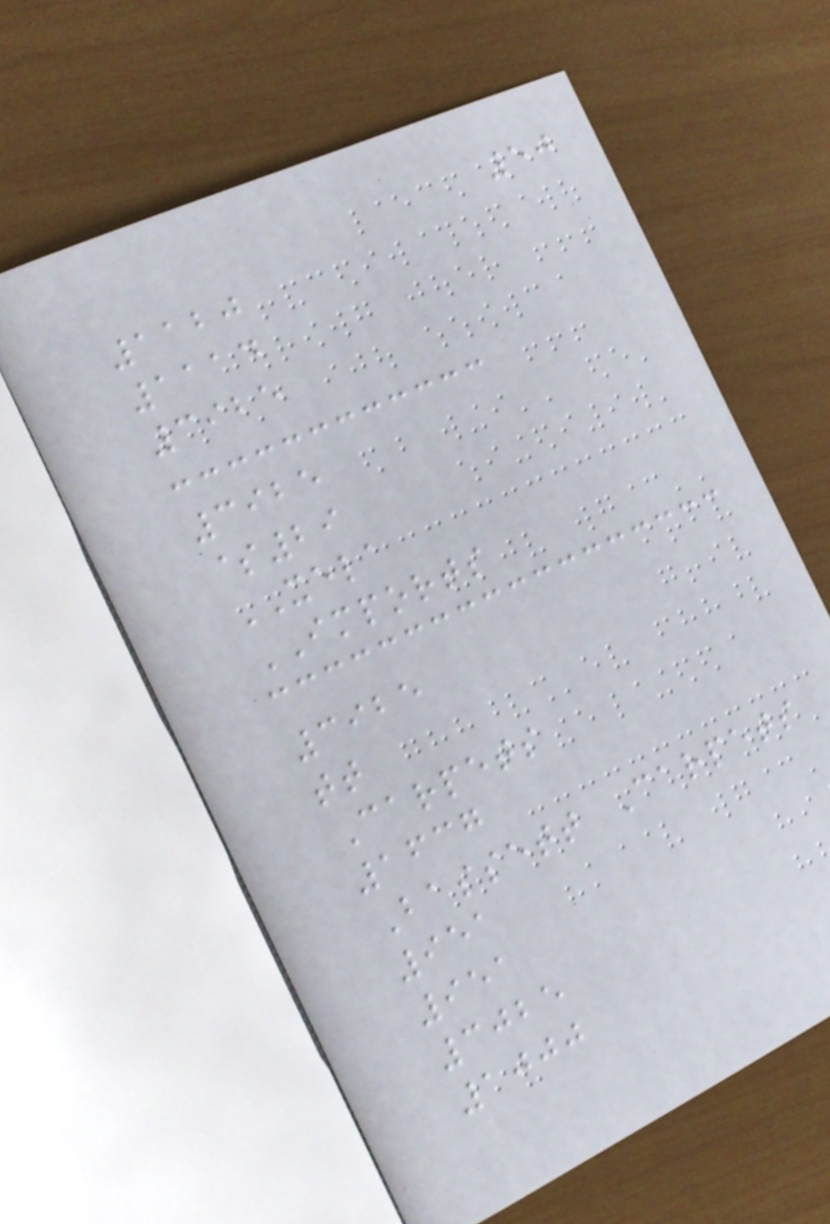50
1120
1114
3925
3925
$29
XELA
IMPORTS
3925
tt
Carpets
1637
Bassett Carpets
951
951
3025
1000
